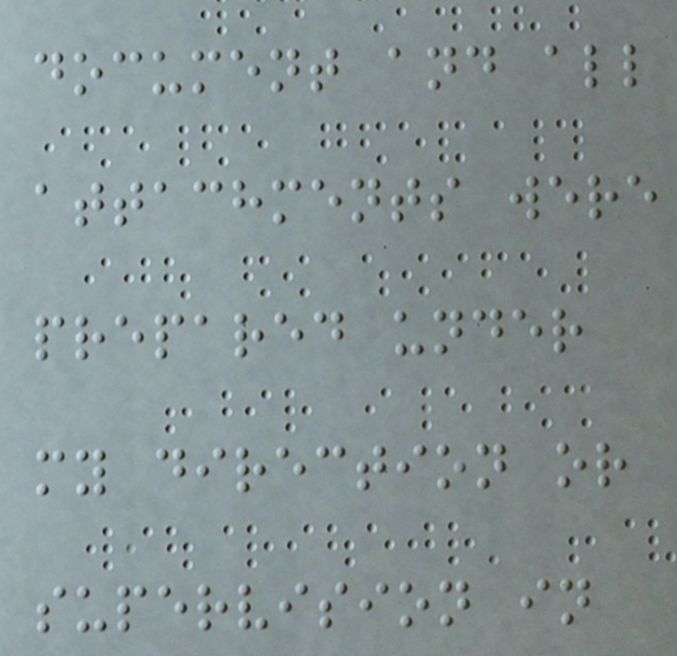document and all
attachments were
prepared under
my direction or
supervision in
